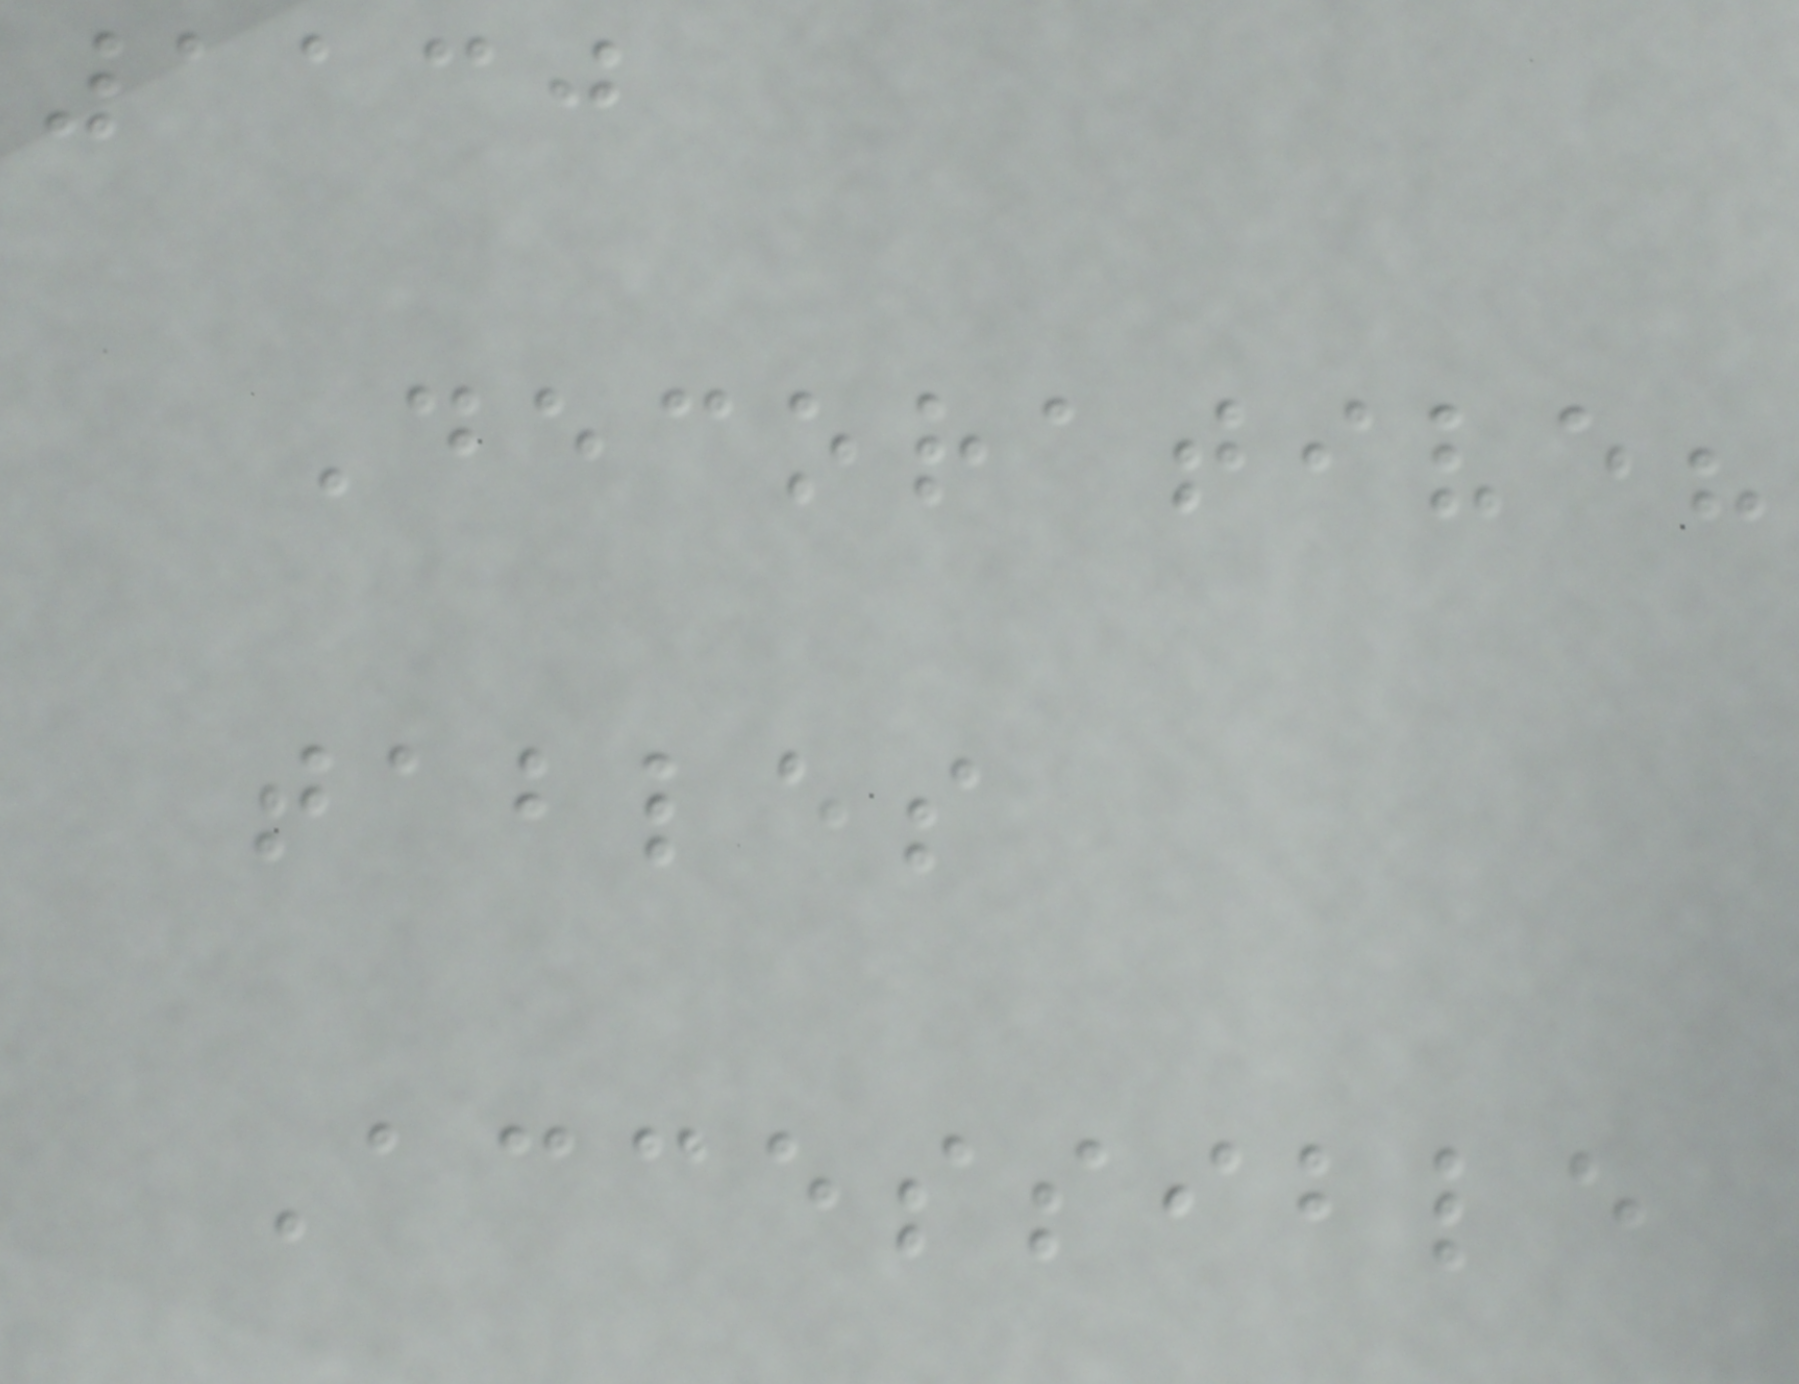1130
Decorative?
tables
Accessible
